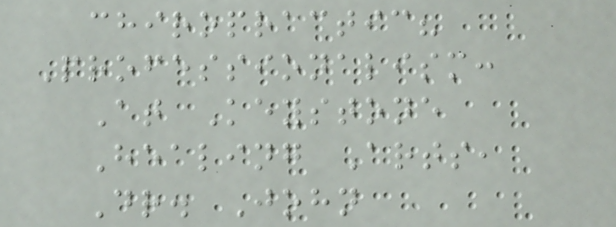chiropractic?
Professionalism:
At Keystone
Healing Arts,
Dr. John
